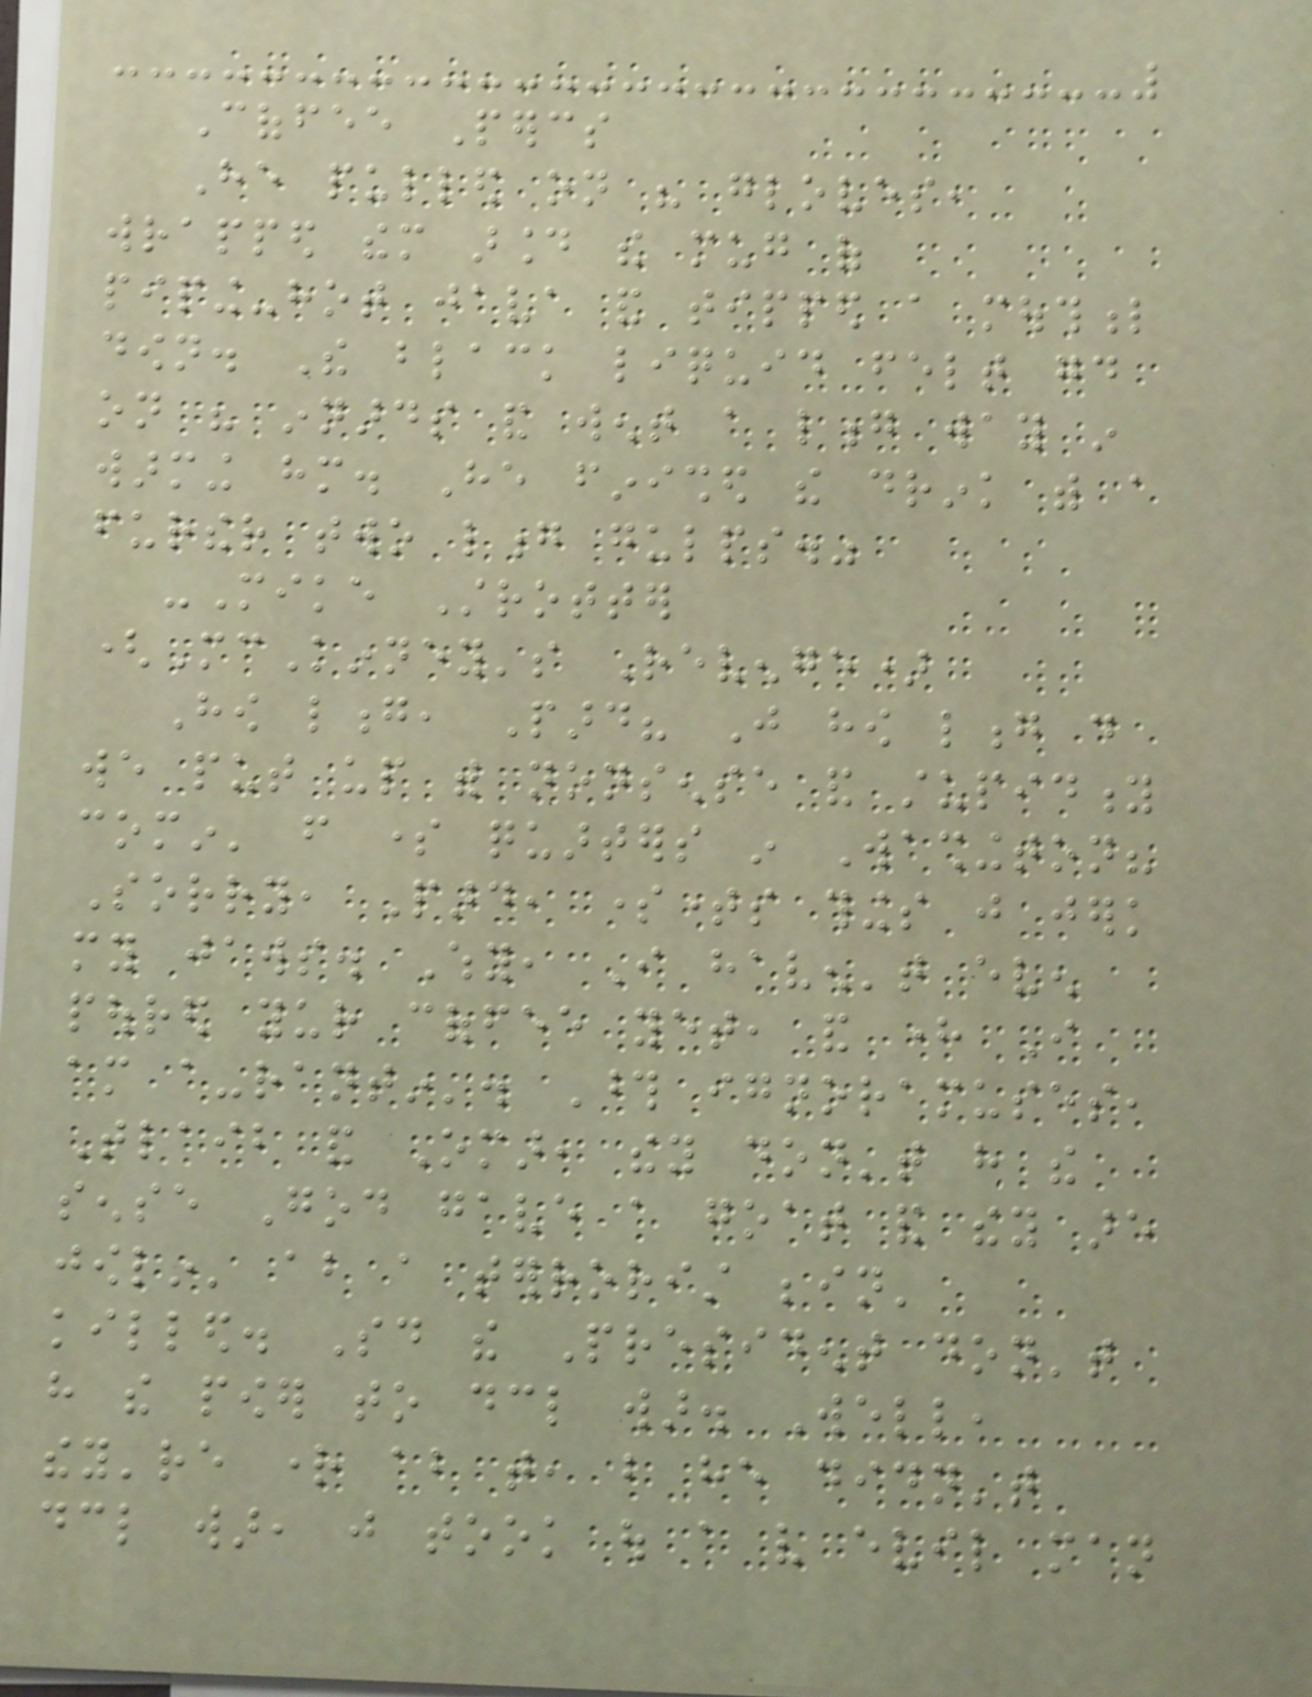Coffee Percs
He pulled on his gloves,
wrapped them around the mug of
piping-hot java and tipped a mouthful
down. The black liquid felt good
on his innards and went a long way in
warming him. He finished the drink with a
further two long gulps."
-Mike Strotter
(McKinney's Revenge)
How long, Pard? Just how long do
we put up with nonsense and stupidity
comin' from some quarters in Washington?
Sorry, Pard, sometimes things just jerk
my jaws. Why, I haven't even
poured yur coffee yet, and here I
am a-rantin'. Those ignoramuses,
Tlaib and Omar, they don't have the
sense God gave a goat and they are
jowlin' about a terrorist bein'
killed. Said the President don't
have the power to declare war. Well,
they're right about that, but he didn't
declare war, just took out a very evil man
